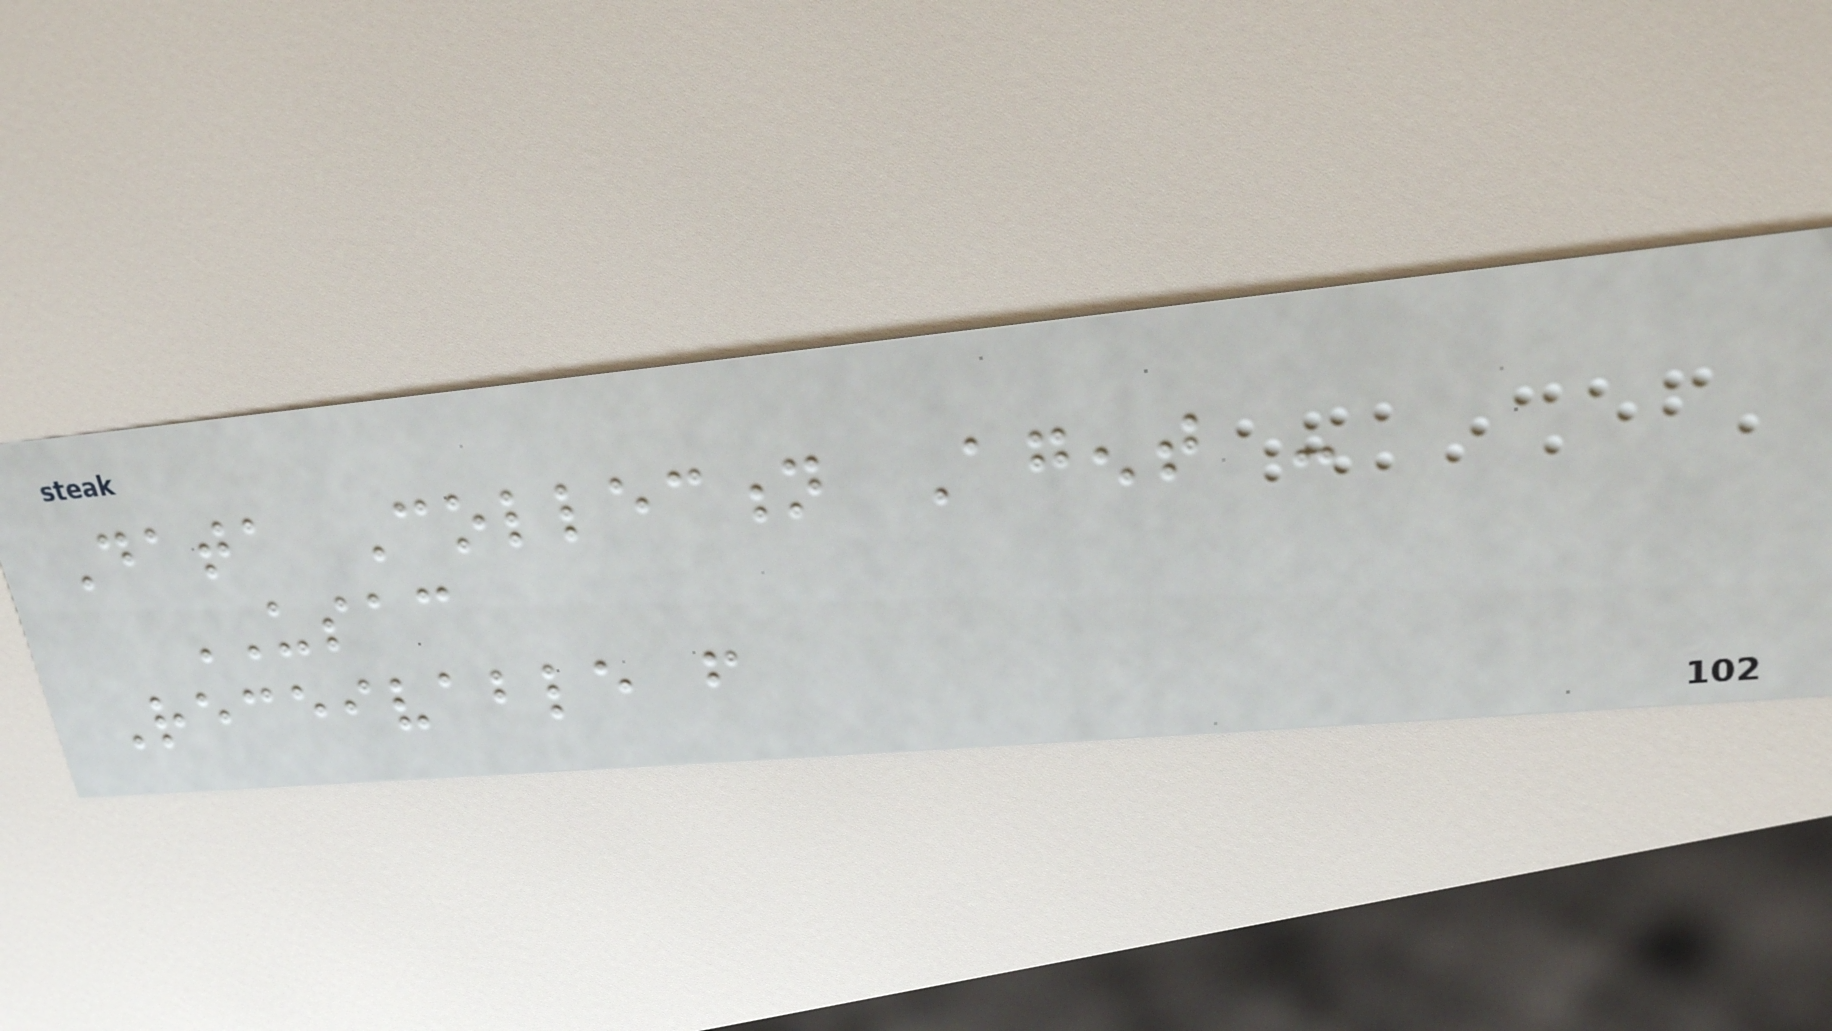Data Collection Agent -
USAC
Receivable from
